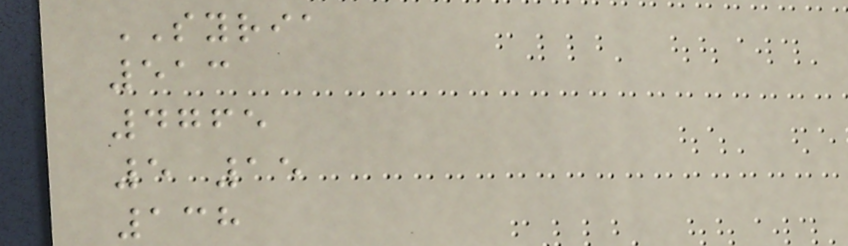SYRIA
513
4765
5 15
138
